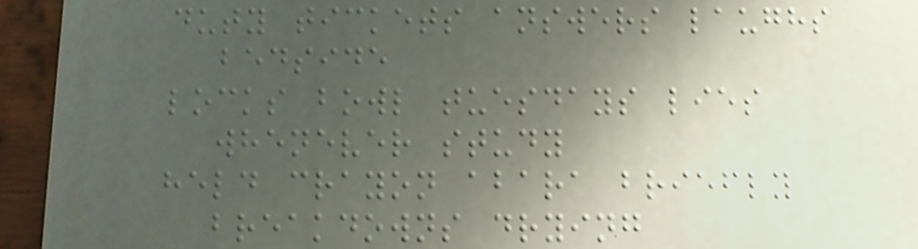duty tickets answers laughs
bedside
locks bowl tuesdays lies
whenever study
held crayon abara briefly
breakdowns drying
